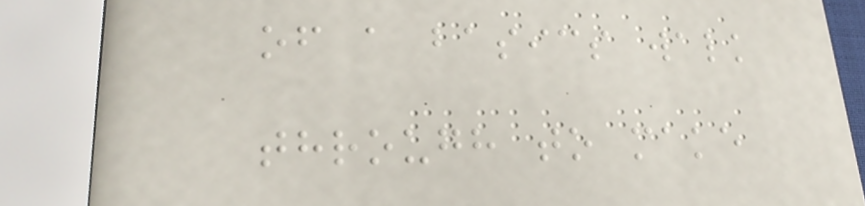of a basics walk
through to make
